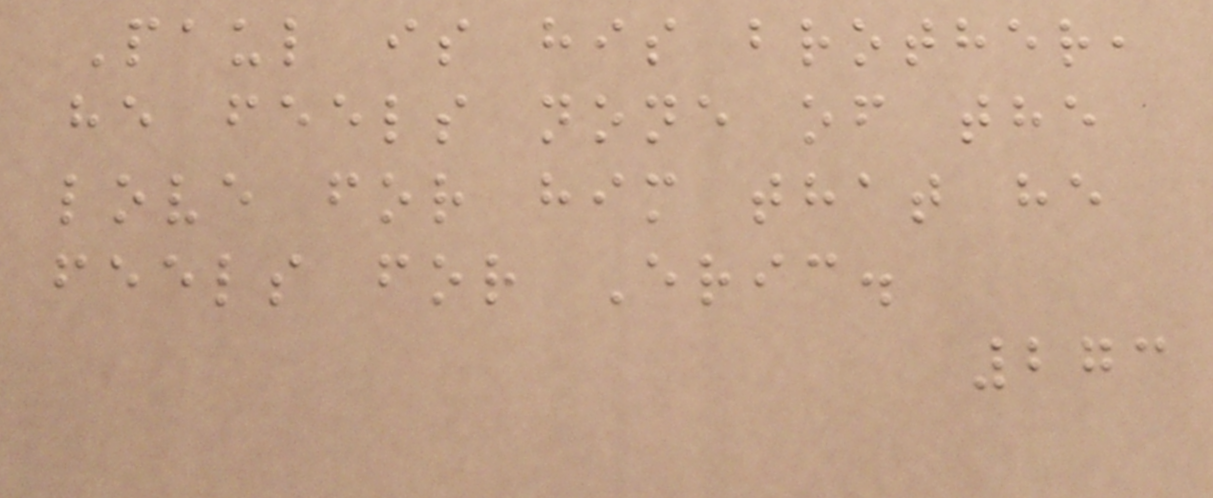Paul is his brother,
he feels none of the
love for him that he
feels for Eric.
273
